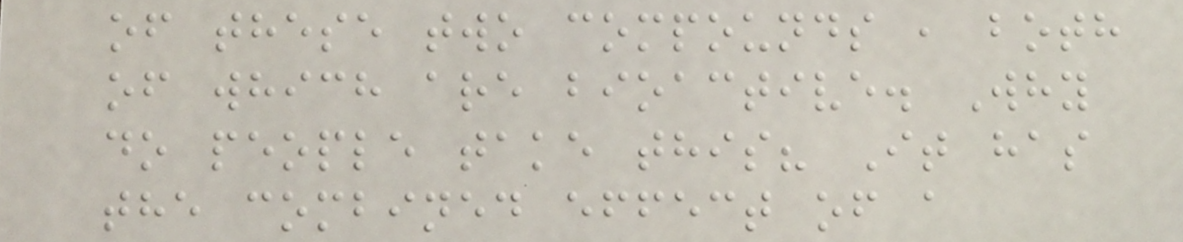of these two compounds , both
of which are bioactive. Why
do people take this? It has
the combined effect of a
